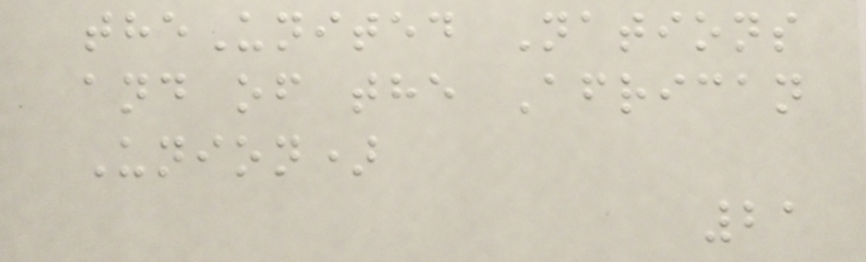theUnited Nations
and of the African
Union)
21
